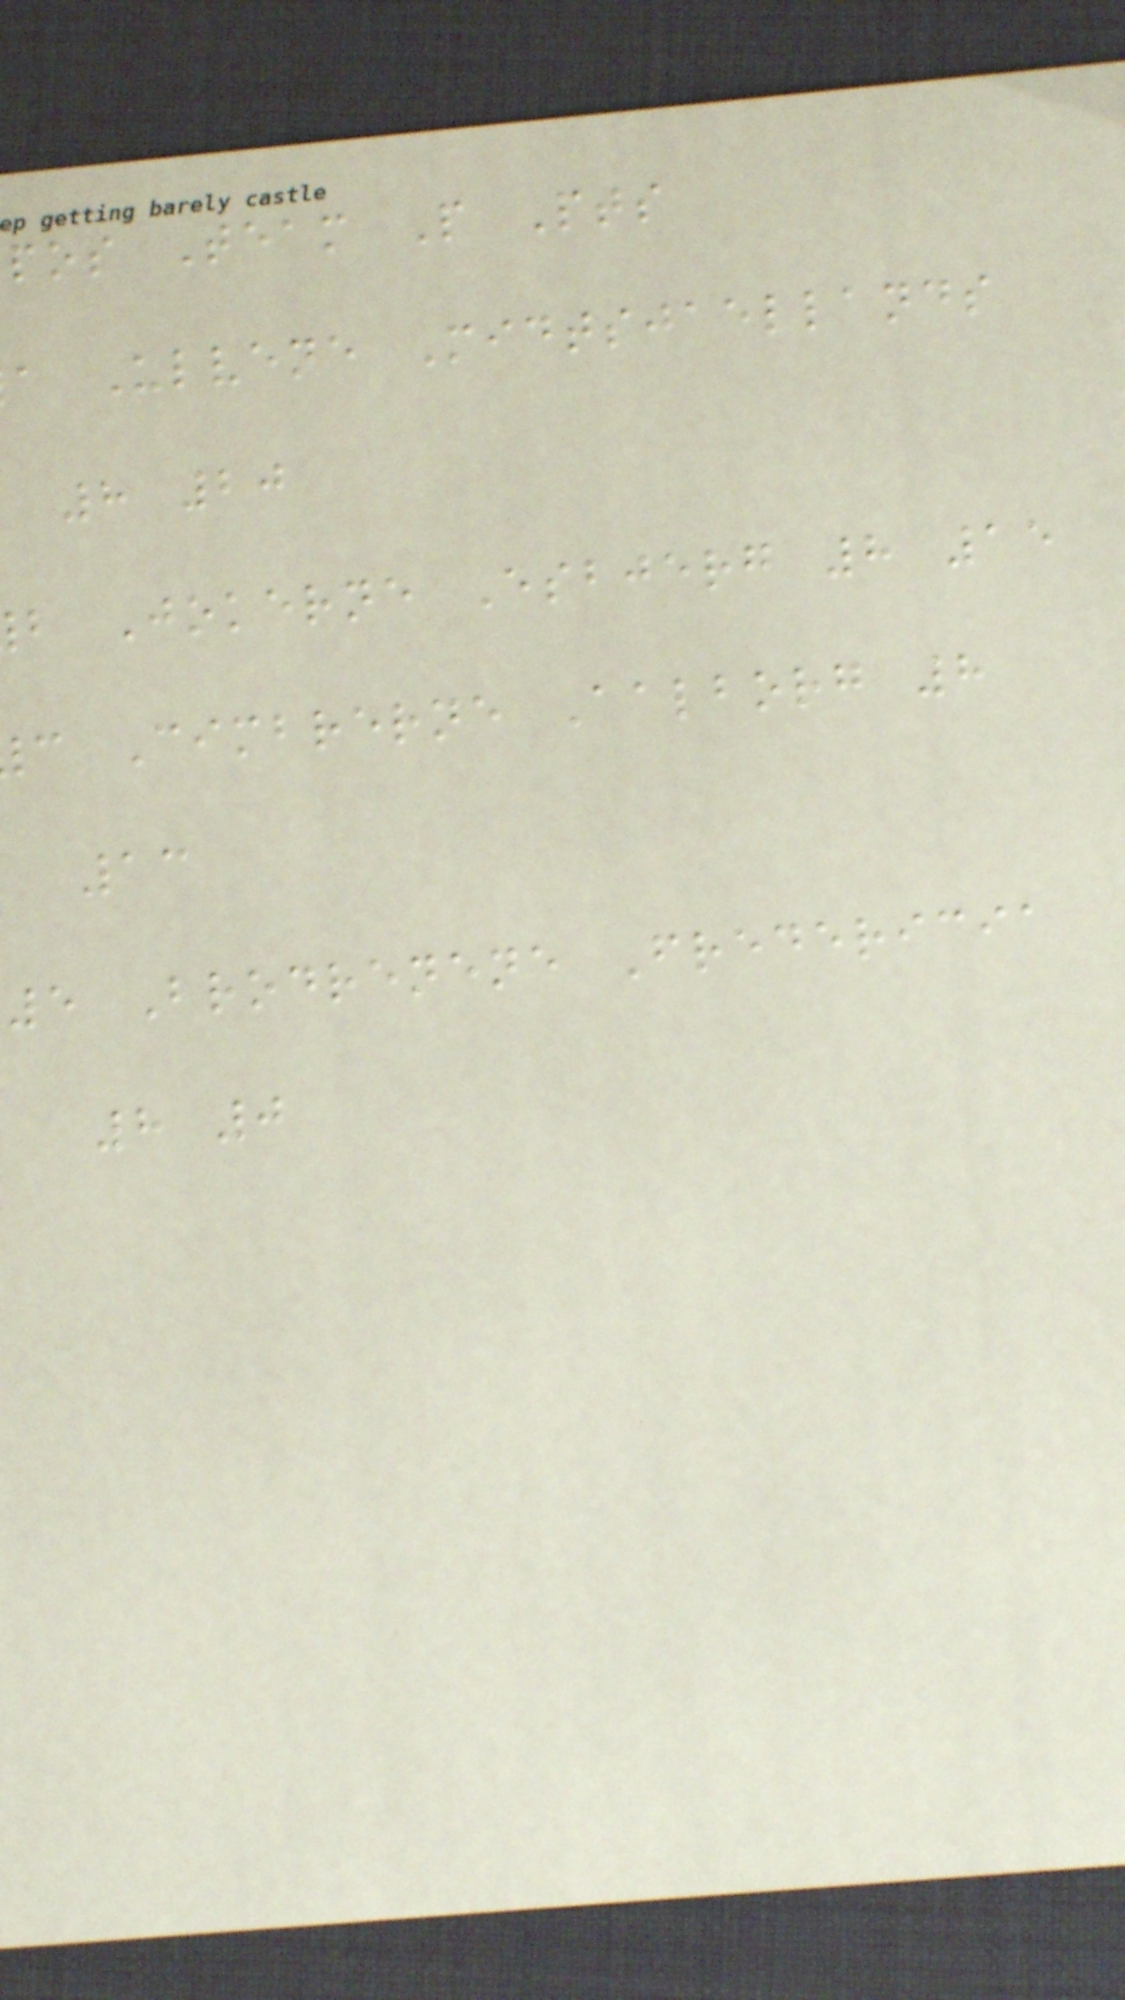pos Team P Pts
a Ulvene Midtsjaellands
8 20
b Jokerne Esbjerg 8 15
c Cimbrerne Aalborg 8
13
5 Brodrenene Fredericia
8 0
